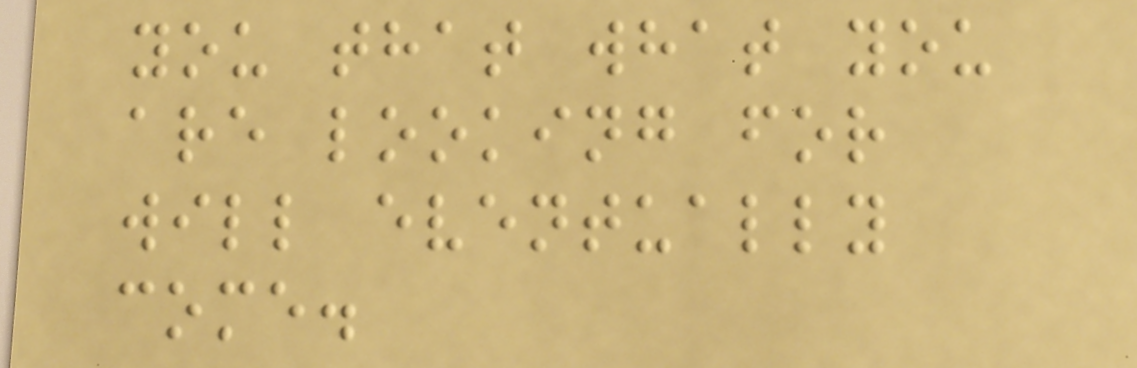you that what you
are looking for
will eventually
come.
